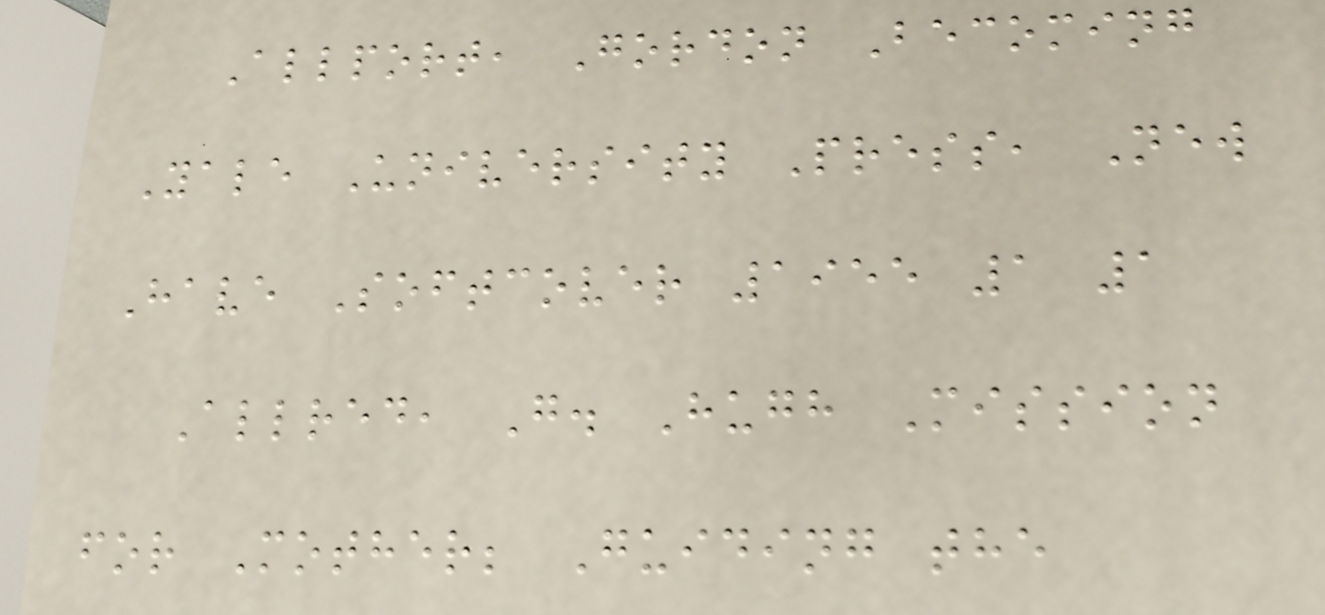Allport, Gordon Becoming
Yale University Press, New
Have Softcover 1955 1 1
Allred, G. Hugh Mission
for Mother; Guiding the
